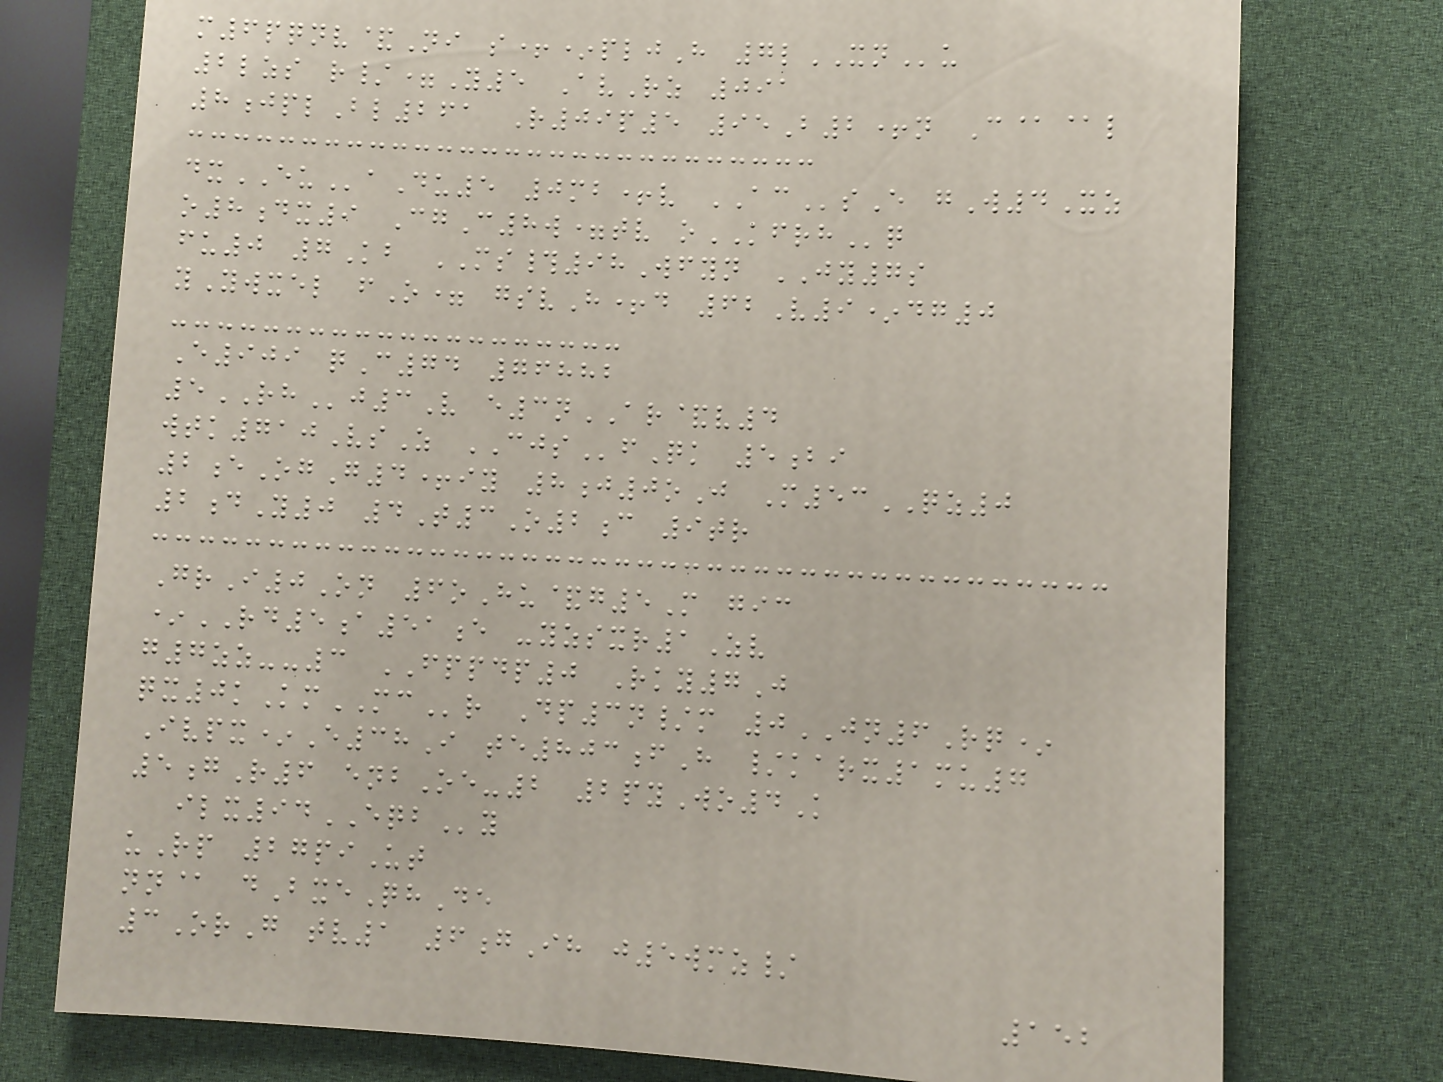m6pqnv&Ni s+*pljH 7lXNu
2lzs r/=Y5 AvRz 091
8jplBl261 R09p5 95B2+n C@@l
dxEUaDu5 0mb+v ACsE gW4Xz
o8dx9 CgC8w=tv oKFRHq
fu0 7Kb MS#98Wfyn JY7s
yYwxel fO= gsvH+d 62V9*dg0
E909 qC74 76882
5RHj3V e3nAR&v4
wtk710VsZ CJSfQk 5bi
2eOgG4+iy 8j0oJ M53QZ0
2dY0 4T3O2c 9tr
GrI0On 6oHu&g5M gic
*RD5a51e -yzsxr1Zv
g7zz--3 FPPDP0 Rky7J
qx0kKmMCr Dp3n/m 0JN6Rq*
Ivpx*E38I te803fH /karx1mu7
5gR6 enbOe-2 2pyWo4K
ilx94EQBy
uRp 27piUt
nn@ dBxeQhDe
3OrG tv1 6gIh j5wmz/
152
